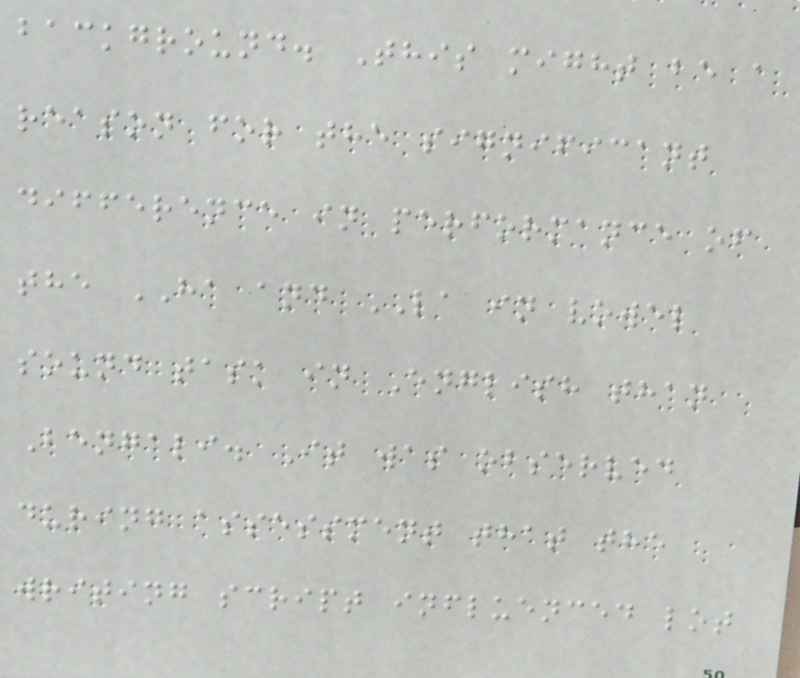background. This might be a
reason for the significant
difference in performance of
the HA and LA in vowel
sound task in English than
Bengali. It was observed
during assessment that the
writing script influenced lot
